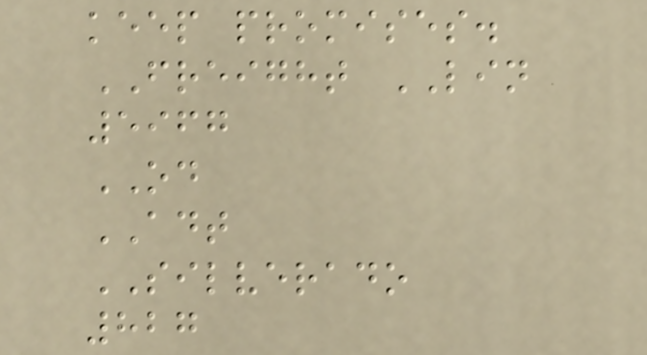keep promises.
FREIGHT LIN
5967
OD
ADT
SILVERADO
827
